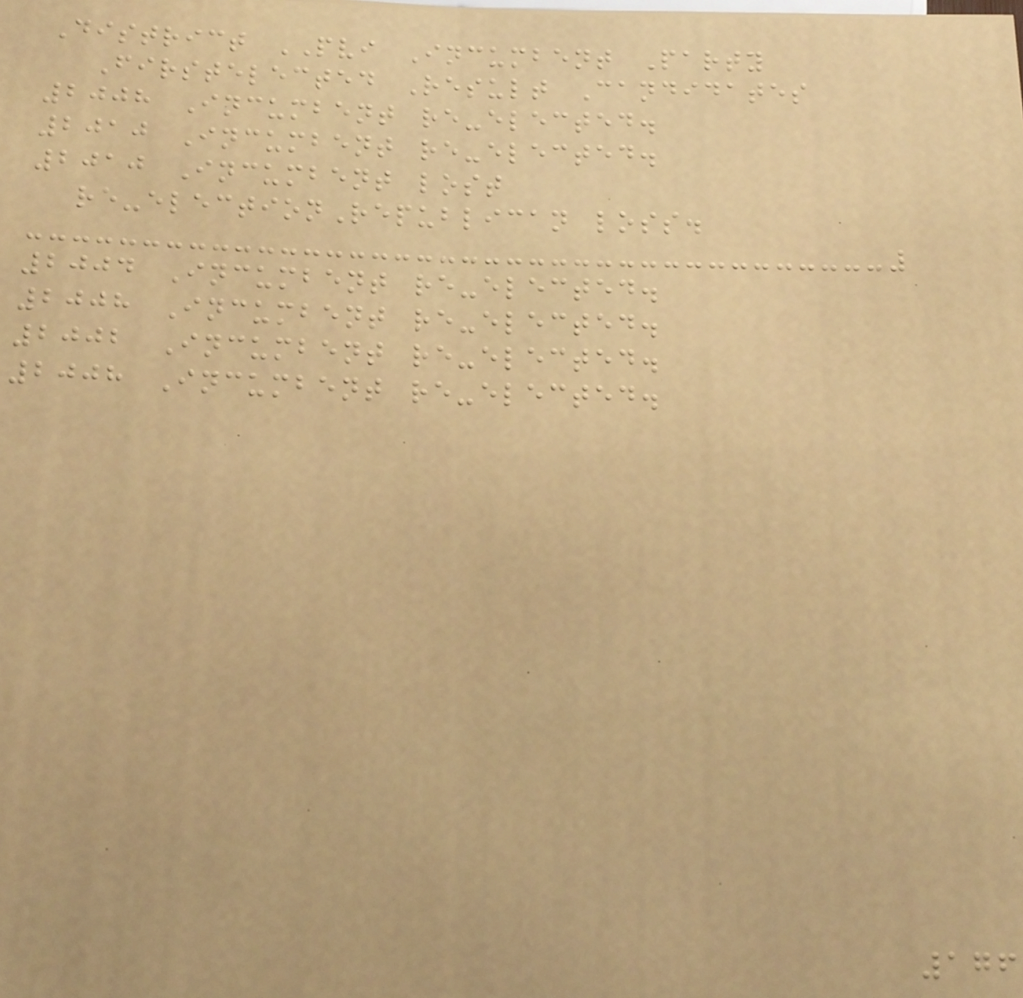District PVI Incumbent Party
Firstelected Result Candidates
2008 Incumbent re-elected.
2010 Incumbent re-elected.
2010 Incumbent lost
re-electionRepublican loss.
2004 Incumbent re-elected.
2008 Incumbent re-elected.
2002 Incumbent re-elected.
2008 Incumbent re-elected.
176
